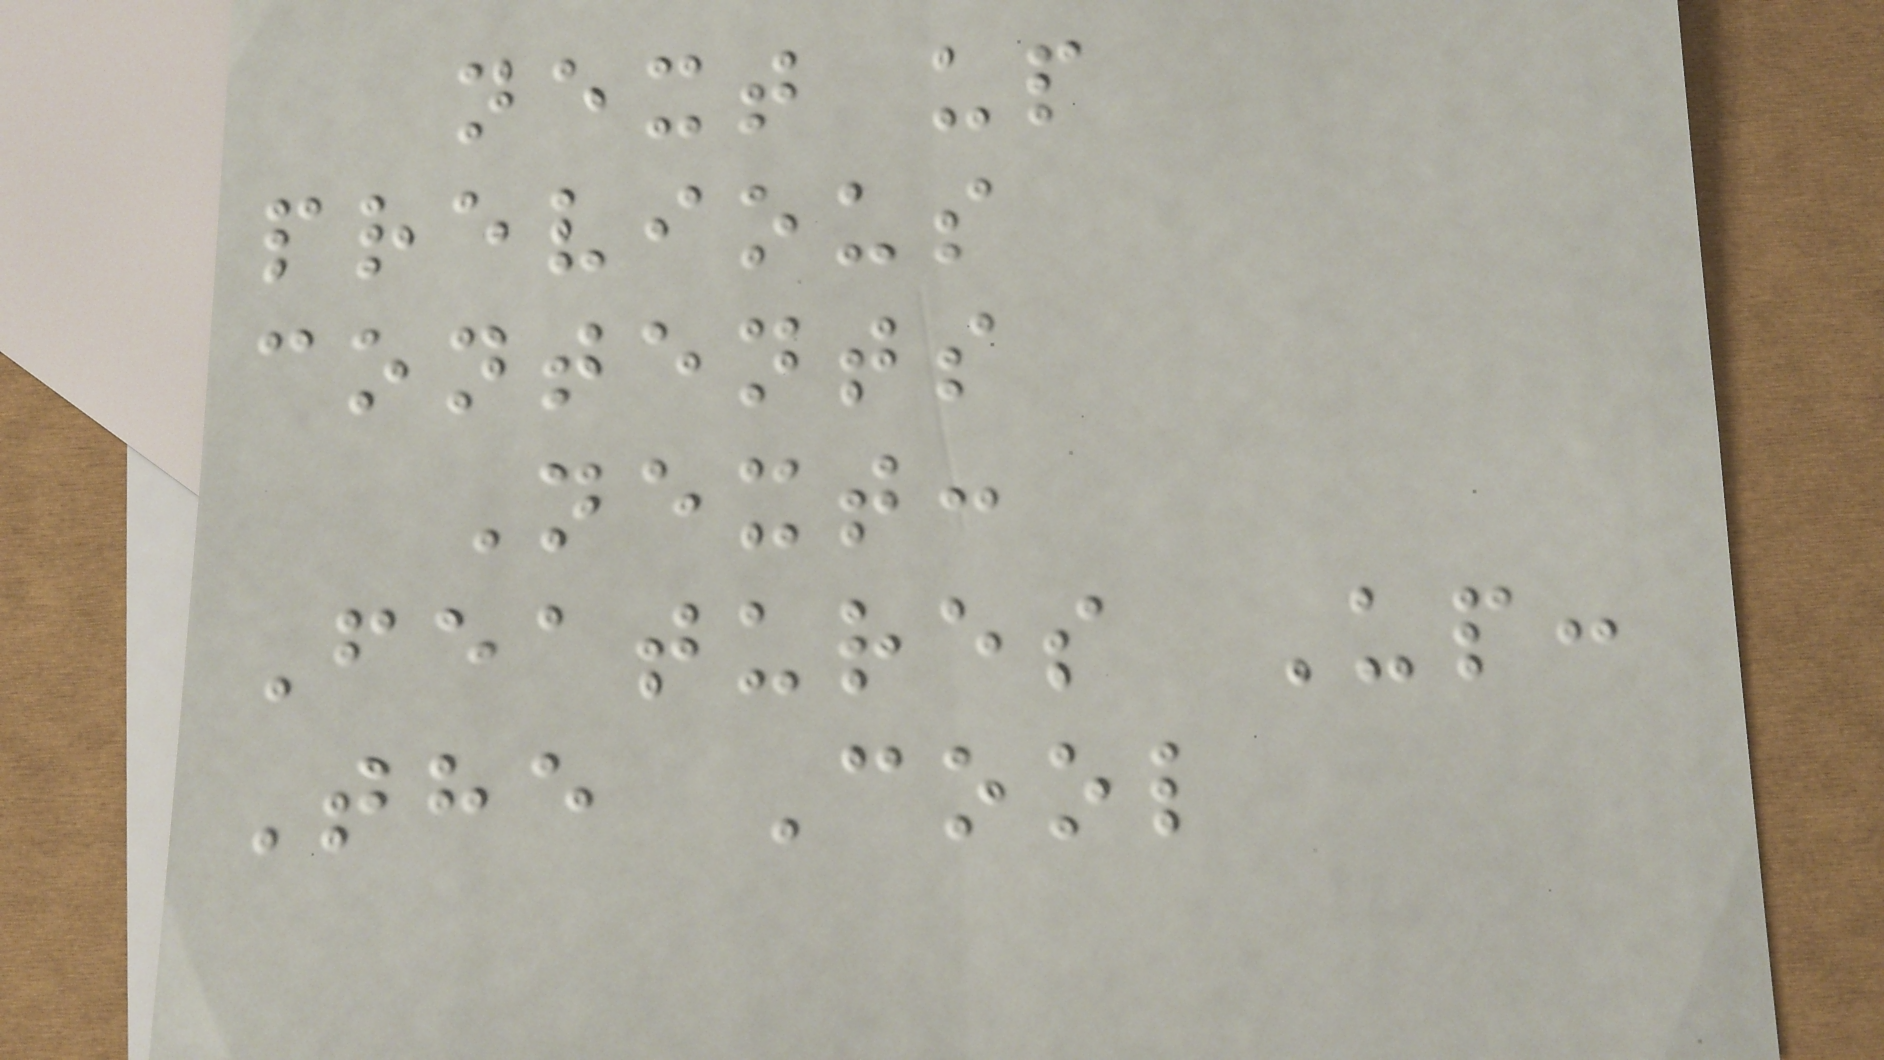next up
previous
contents
Next:
Features Up:
The Cool
